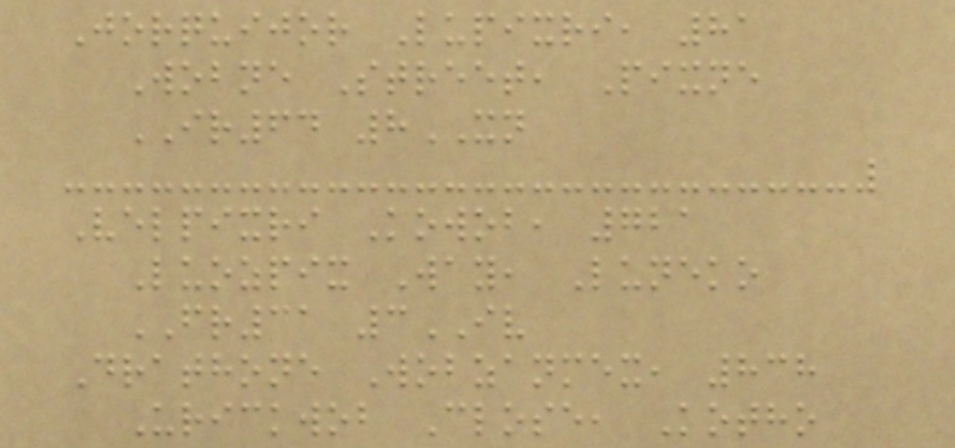Jorquijor Lupixri, 81
Wobne Street, Pixne
IR64 8XN
Velpixri Kowob, 721
Luozpix Way, Luneko
FR31 3IV
Drathone Wobzanmex, 838
Urickwob Close, Kotho
